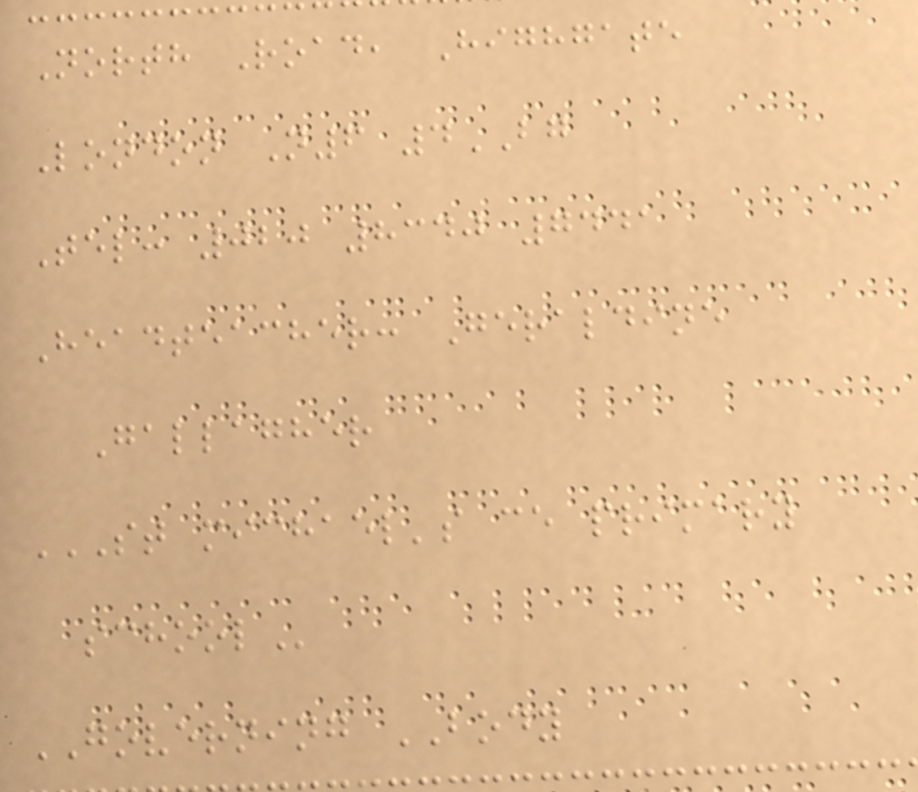North Road, Highgate
London N6 4BG
Tel: 020 8340 7441
Headteacher: Geraldine
Gallagher
ST MICHAEL'S CE PRIMARY
SCHOOL
GOVERNING BODY
